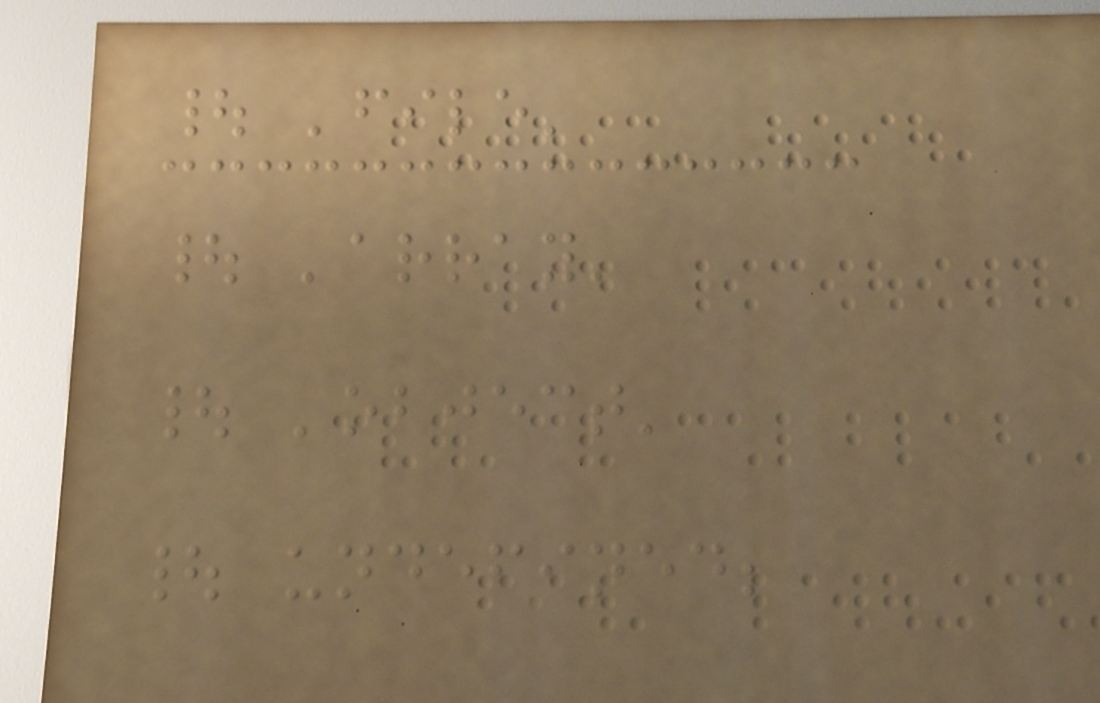| 'file'
| 'array'
| 'object'
| undefined;
